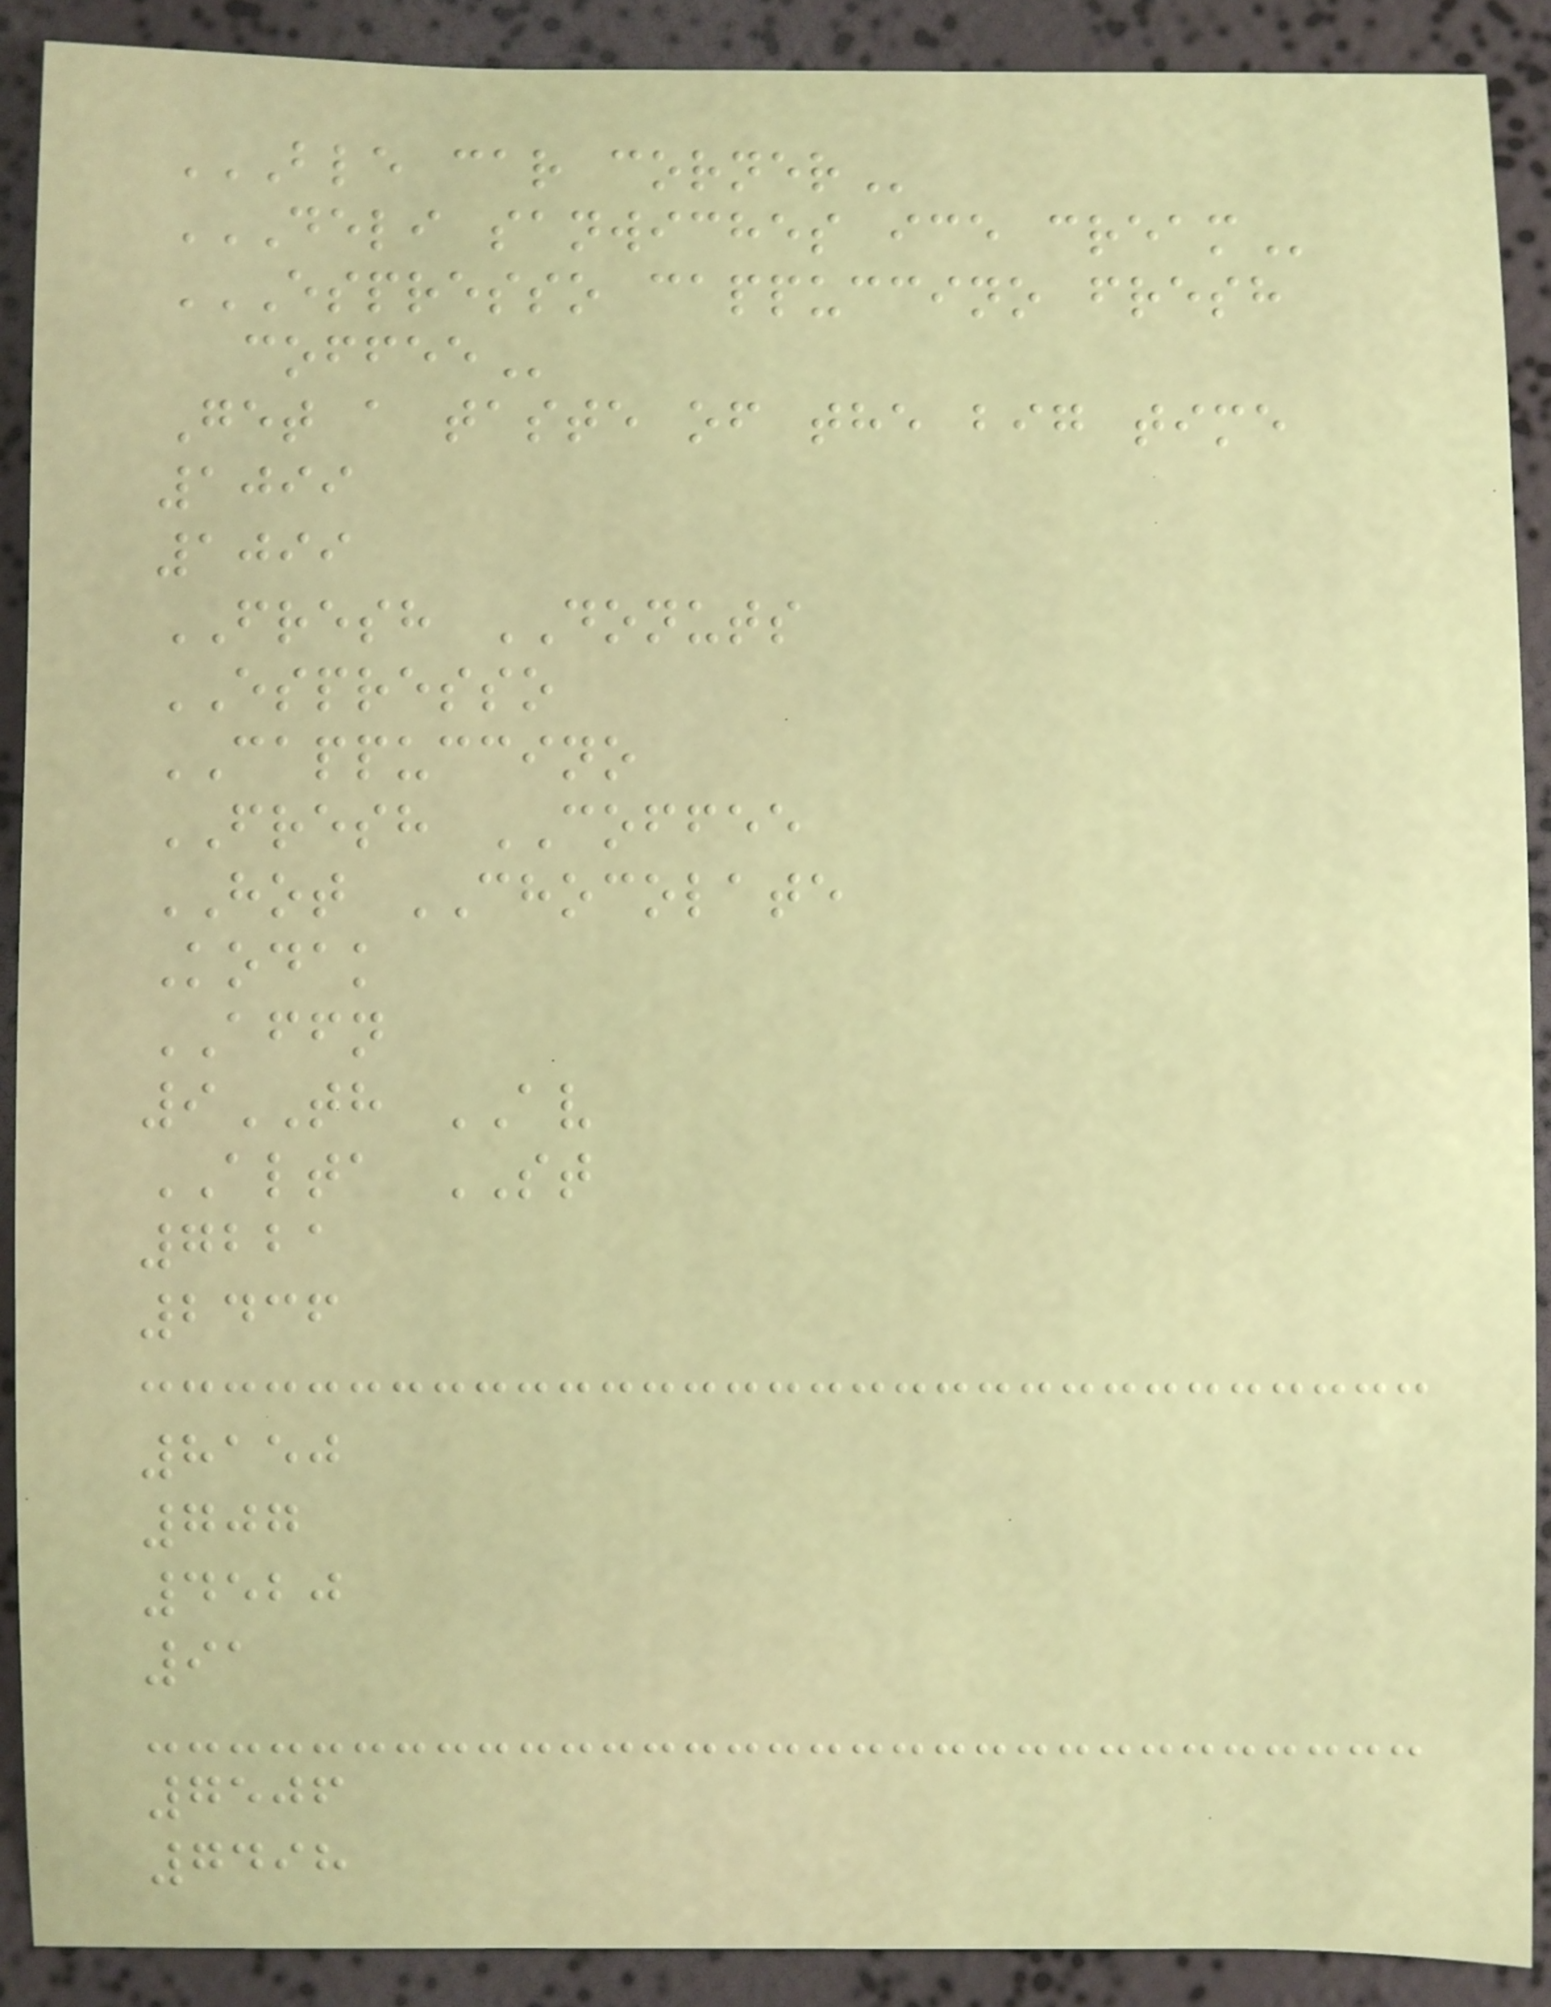BLE CAR CORNER
DELI SANWICHES ICE CREAM
ESPRESSO CAPPUCCINO FRESH
COFFEE
Get a taste of the big time
1099
1099
FRESH DONUTS
ESPRESSO
CAPPUCCINO
FRESH COFFEE
HOT CHOCOLATE
Kodak
AFFN
9TH AV
ALTA ST
7221
2436
8150
707
4520
91
7506
7498
